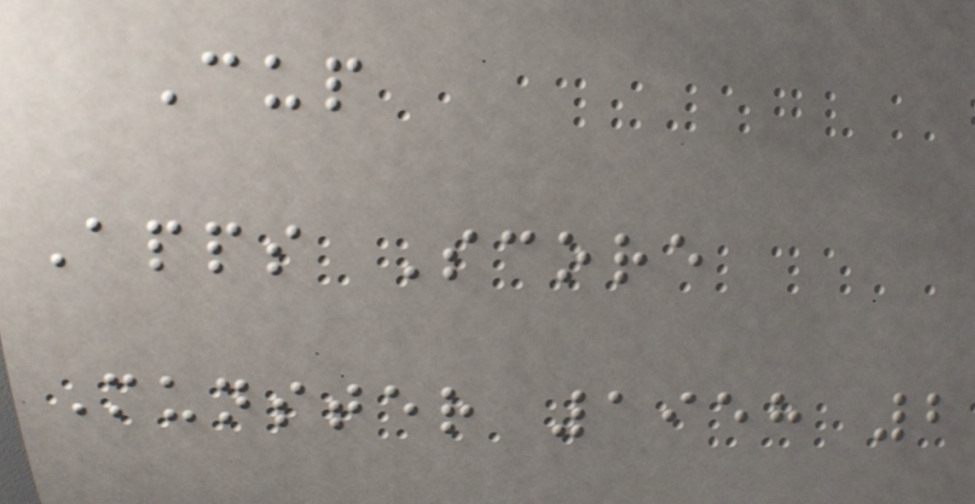Cup
Apps Score
Munster 1958 2
